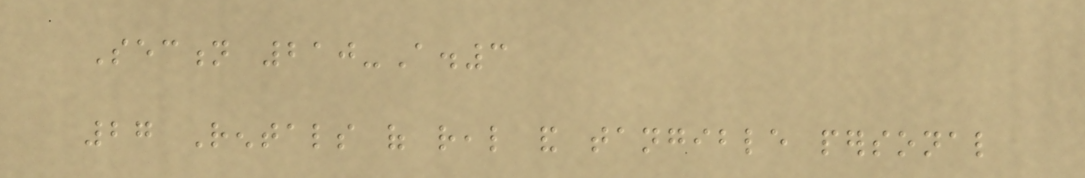Section 210-A.3
27 Rentals of real and tangible personal
